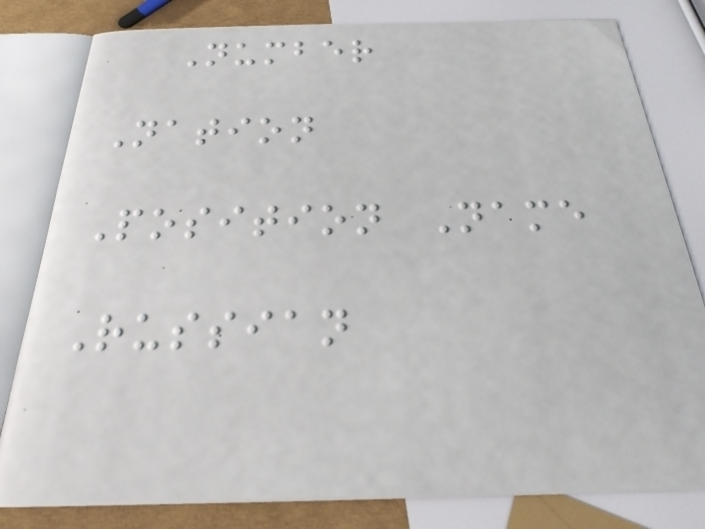Number
Nation
Position Name
Russian
